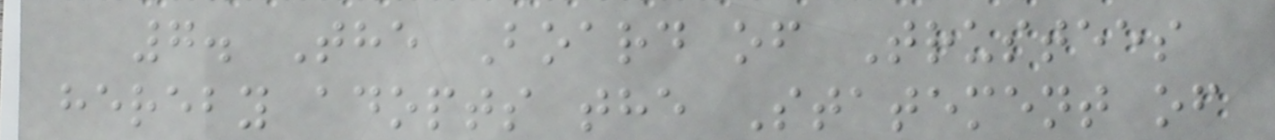7. The Board of Trustees
hereby adopts the Statement of
